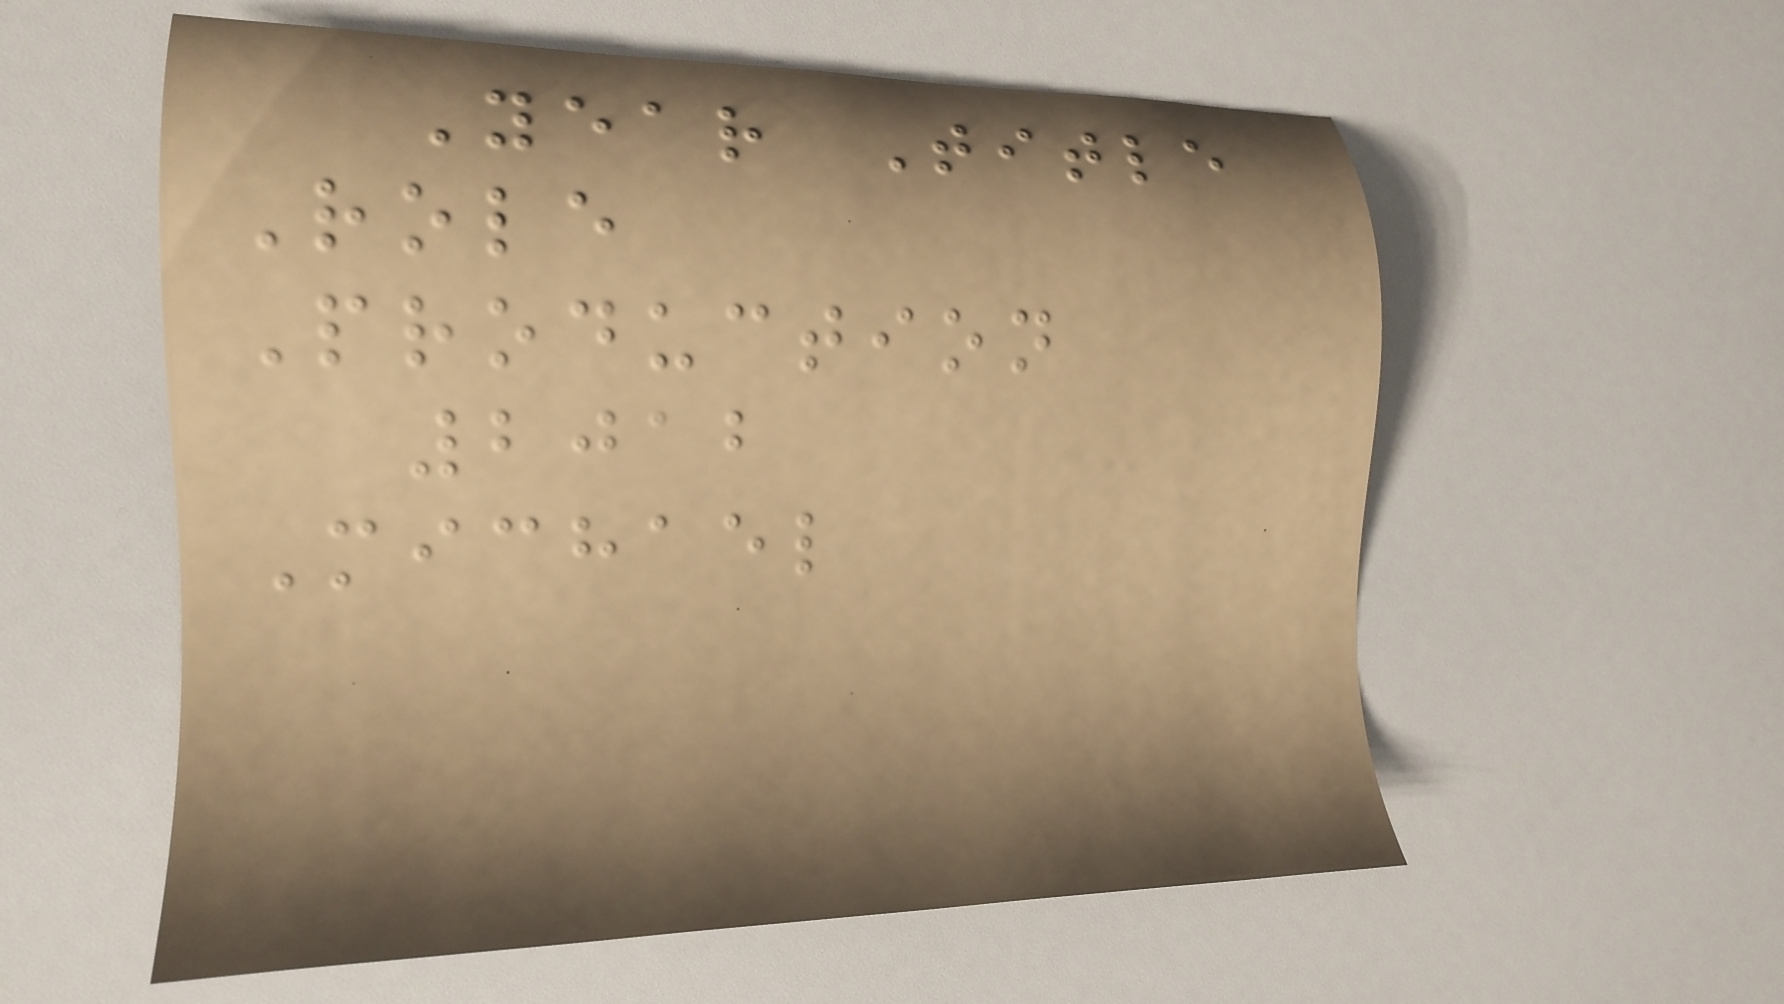Year Title
Role
Production
2012
Michael
